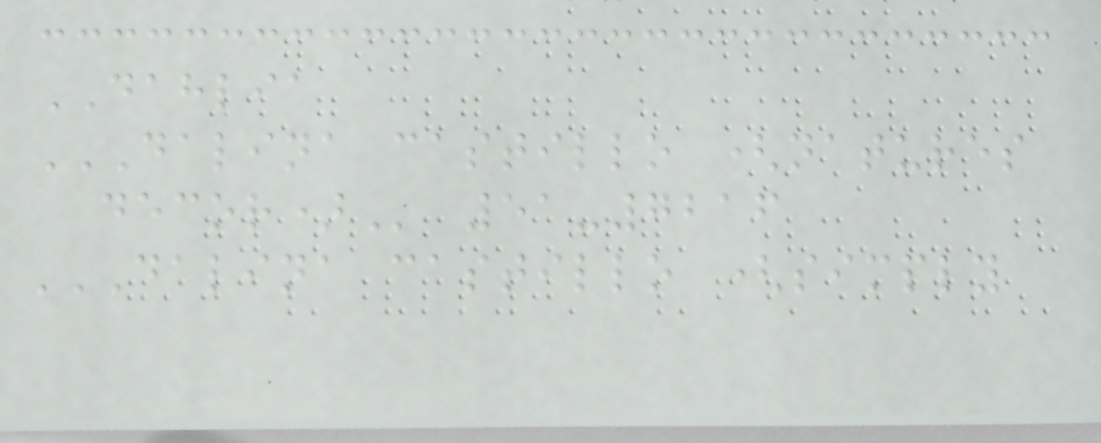DAHLIA
DALINA CASTILLO (NATURES
DECOR) 51-7216
DALINA CASTILLO (SIMPLY
